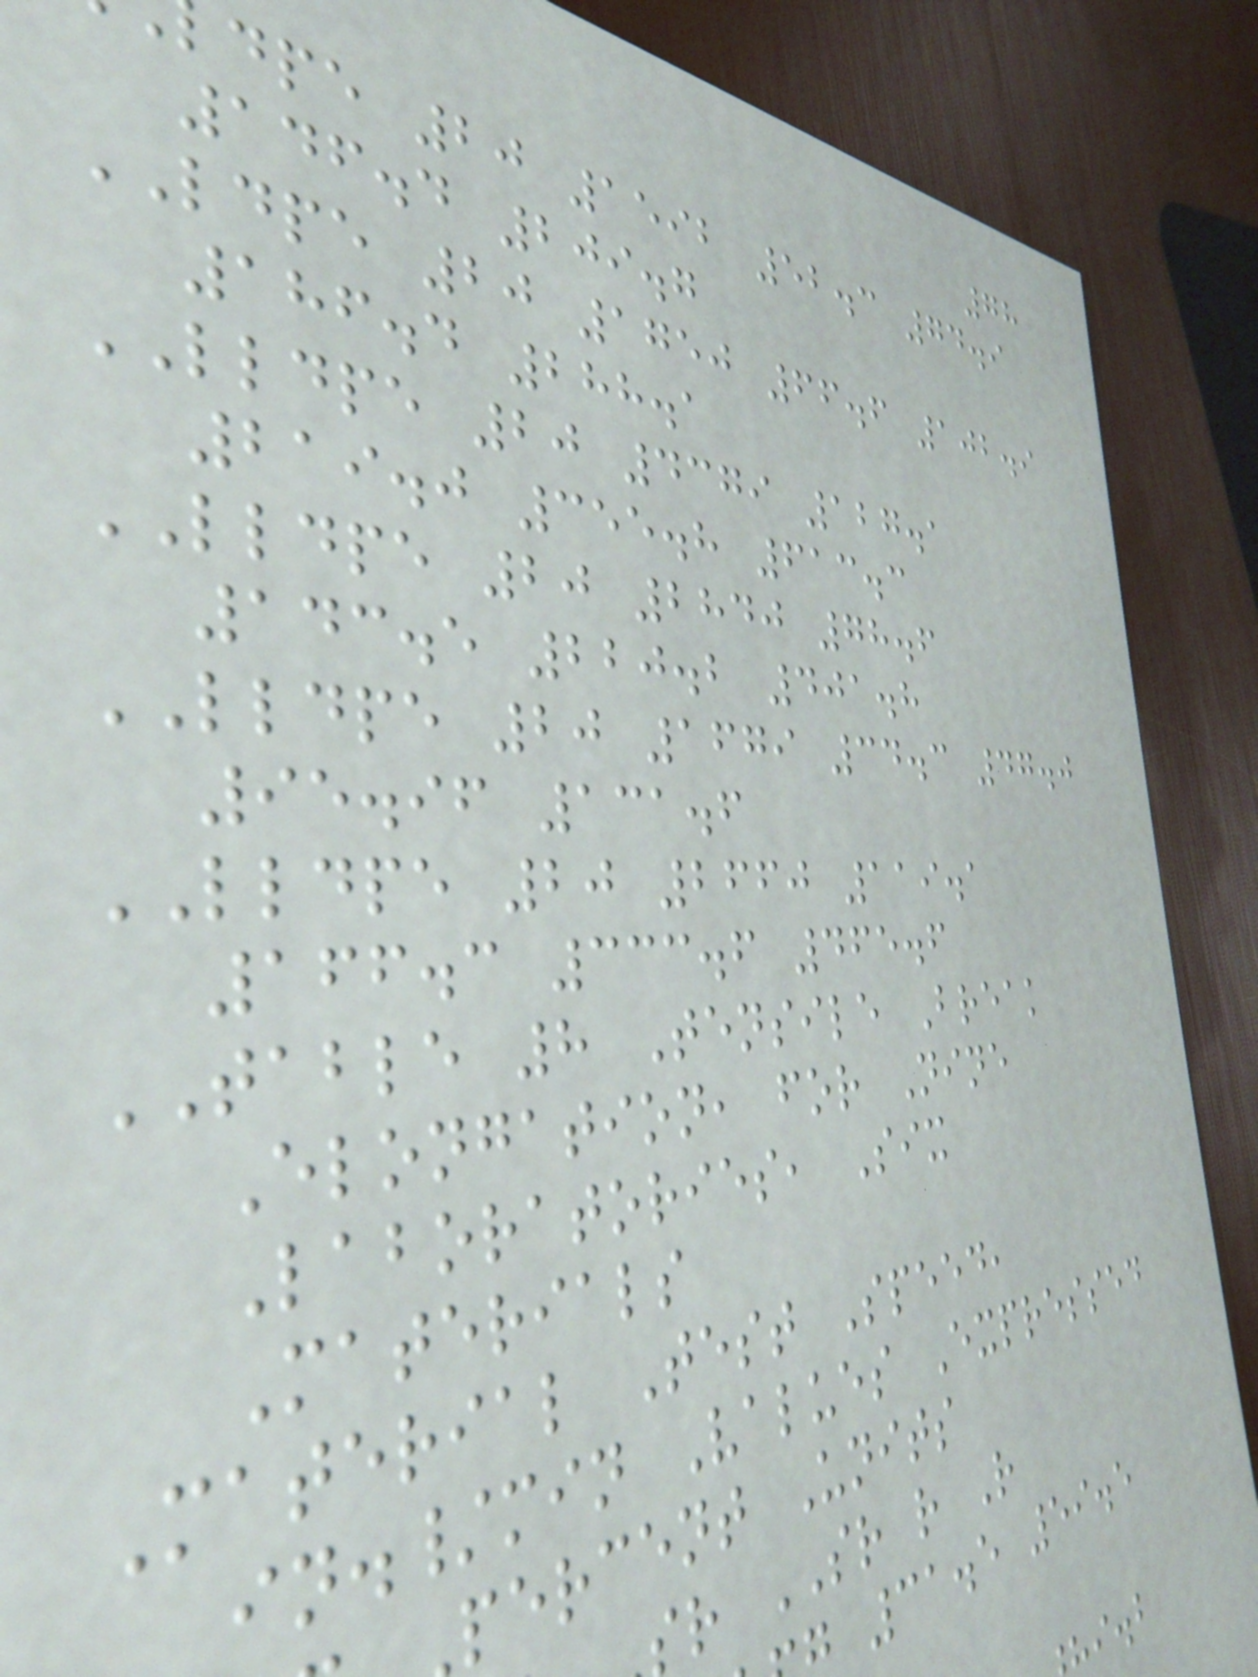78
dpe 20 1592 52.3 74.9
146.4 209.7
LDPE 20 1750 66.6 102.9
186.4 288.1
LLDPE 20 4379 127.1
219.0 355.8 613.3
LLDPE 20 2840 78.6
143.5 220.2 401.8
LLDPE 20 1679 34.3 47.0
95.96 131.6
LLDPE 20 2660 119.1
166.3 333.6 465.6
TABLE 8 Tensile Break
Elongation, for Nine
Laboratories, Six
Materials
Material Test Speed,
in./min Values Expressed
percent Units
sr SR r R
31.5 59.5
